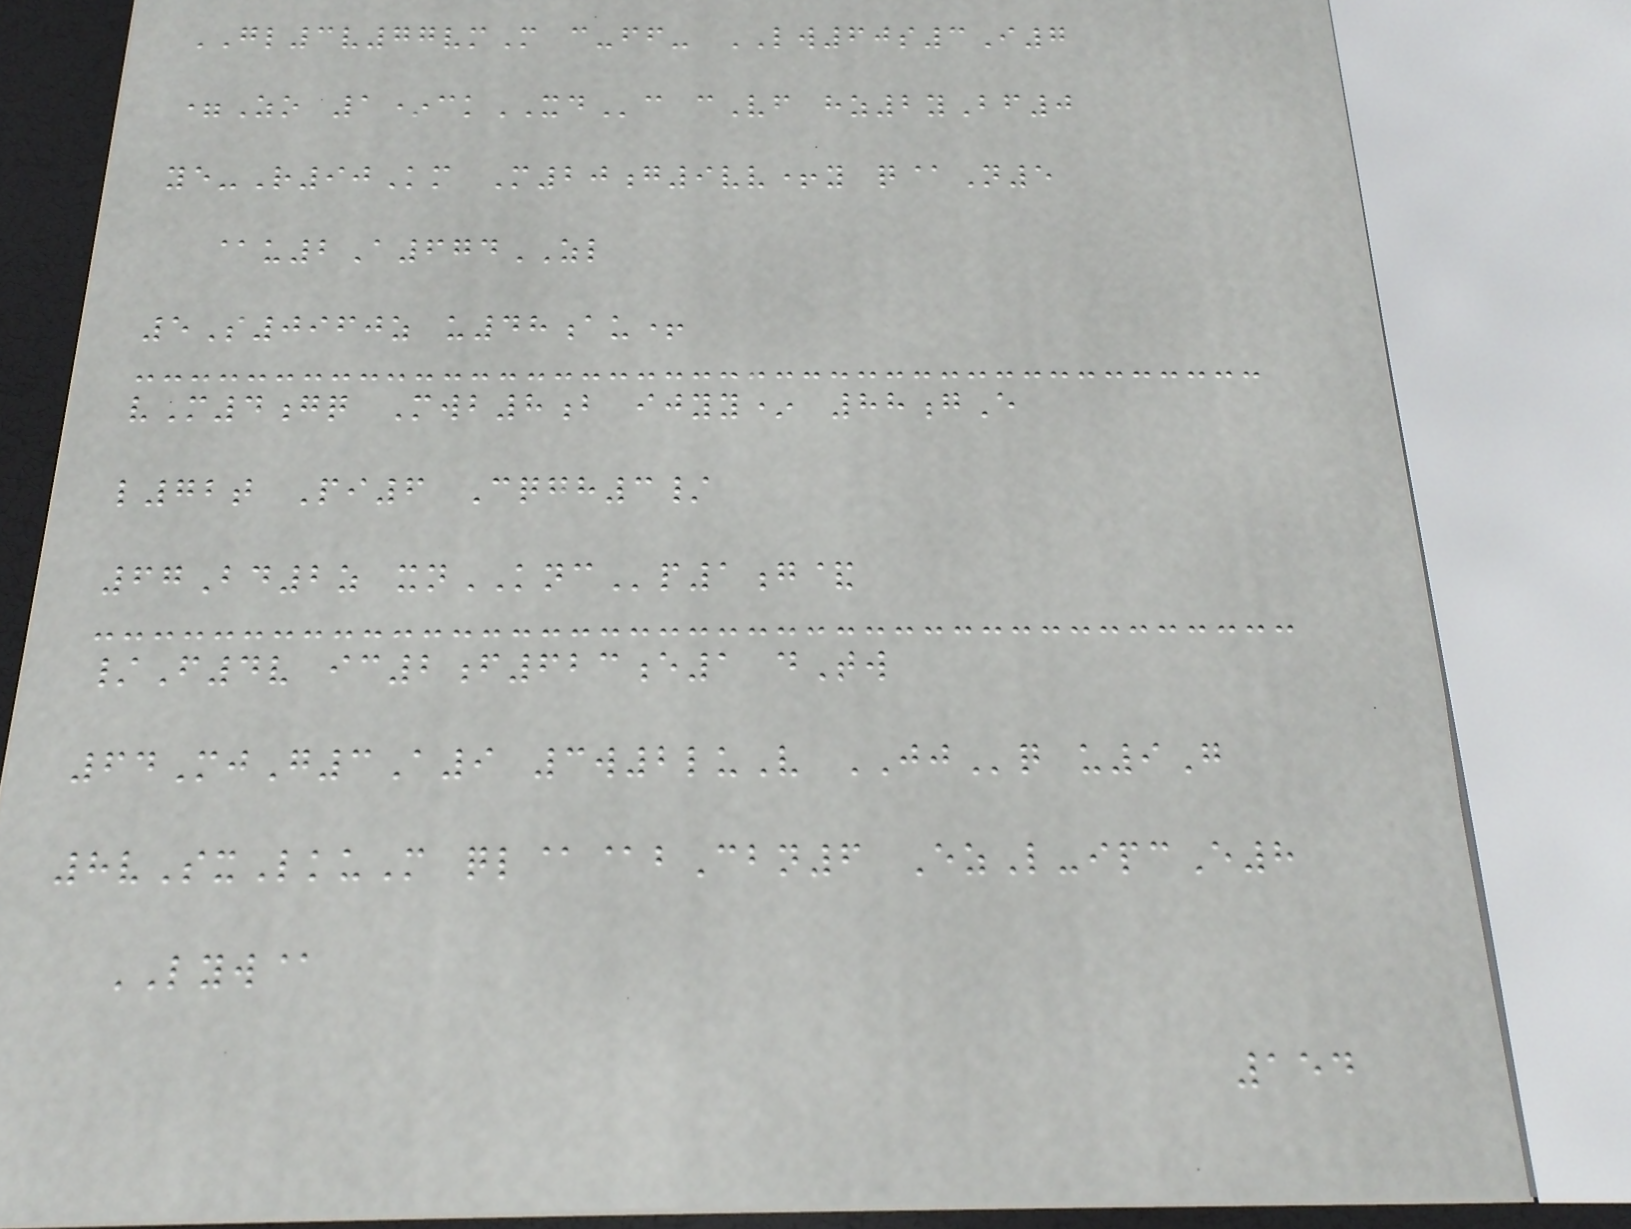GL3v77vmM c-ff- LW60s3I7
=Zo 1*ckXDc cVf hz2yBf0
ye-R90Km M20g9vv+y q@N5
@u2A674ZL
5S0960z u48au+
vM4gq Mwb8b ijyy* 88gE
l72t Pi6 Cqgh3/
67Bd2z xnKNCp1g&
/F4v ic2f623e1 dTw
64MjG3A9 3w2luV JJq u9G
8vSxLkuM ql@@bCbn6 EzL-ipcE8
LYW@
154
